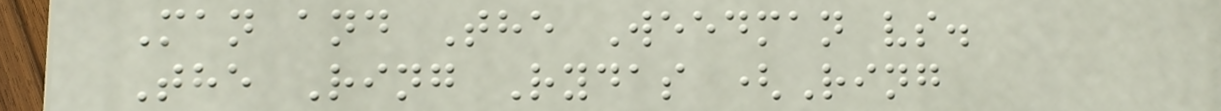Man and The Weedman vs.
The Ring Rydas (Ring
